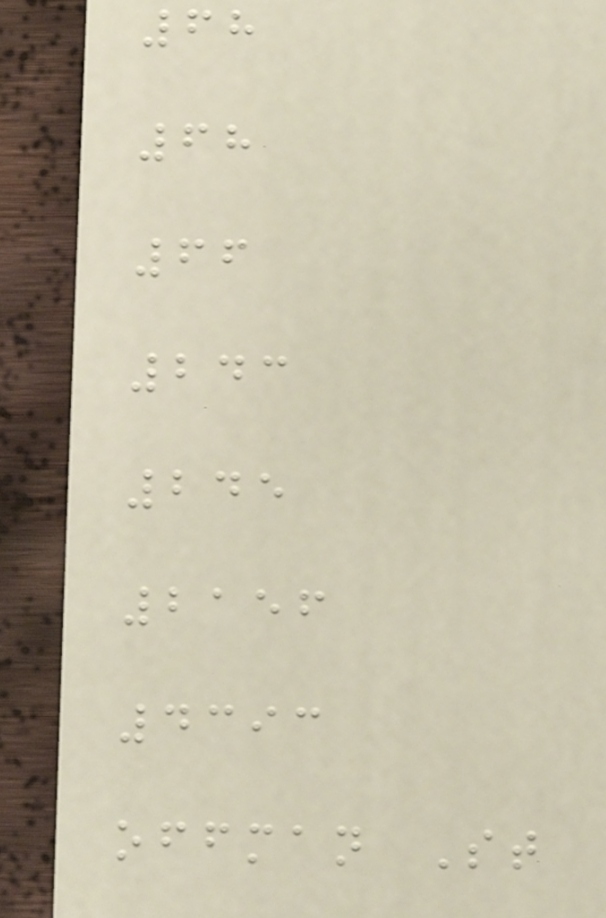68
68
66
243
245
2156
4393
offman St
